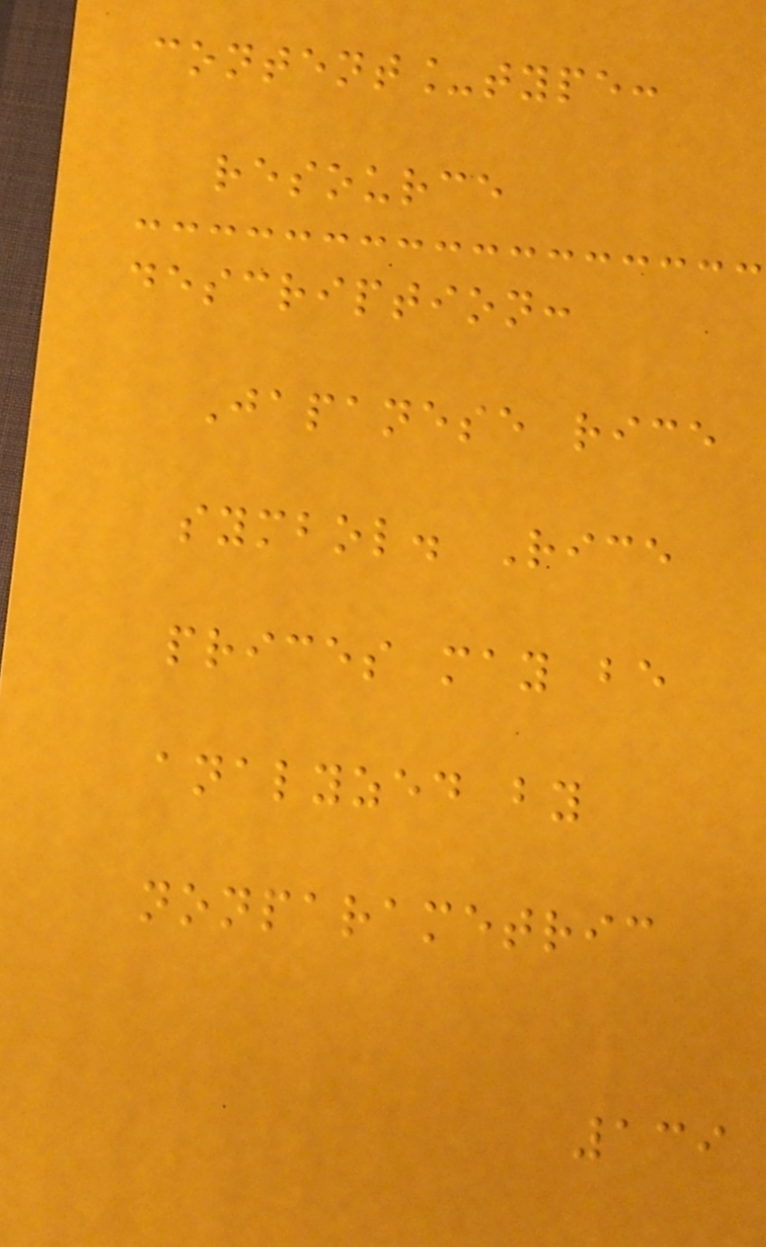content_type:
resource
description:
Japanese rice
symbol. Rice
prices may be
analyzed by
nonparametric
139
